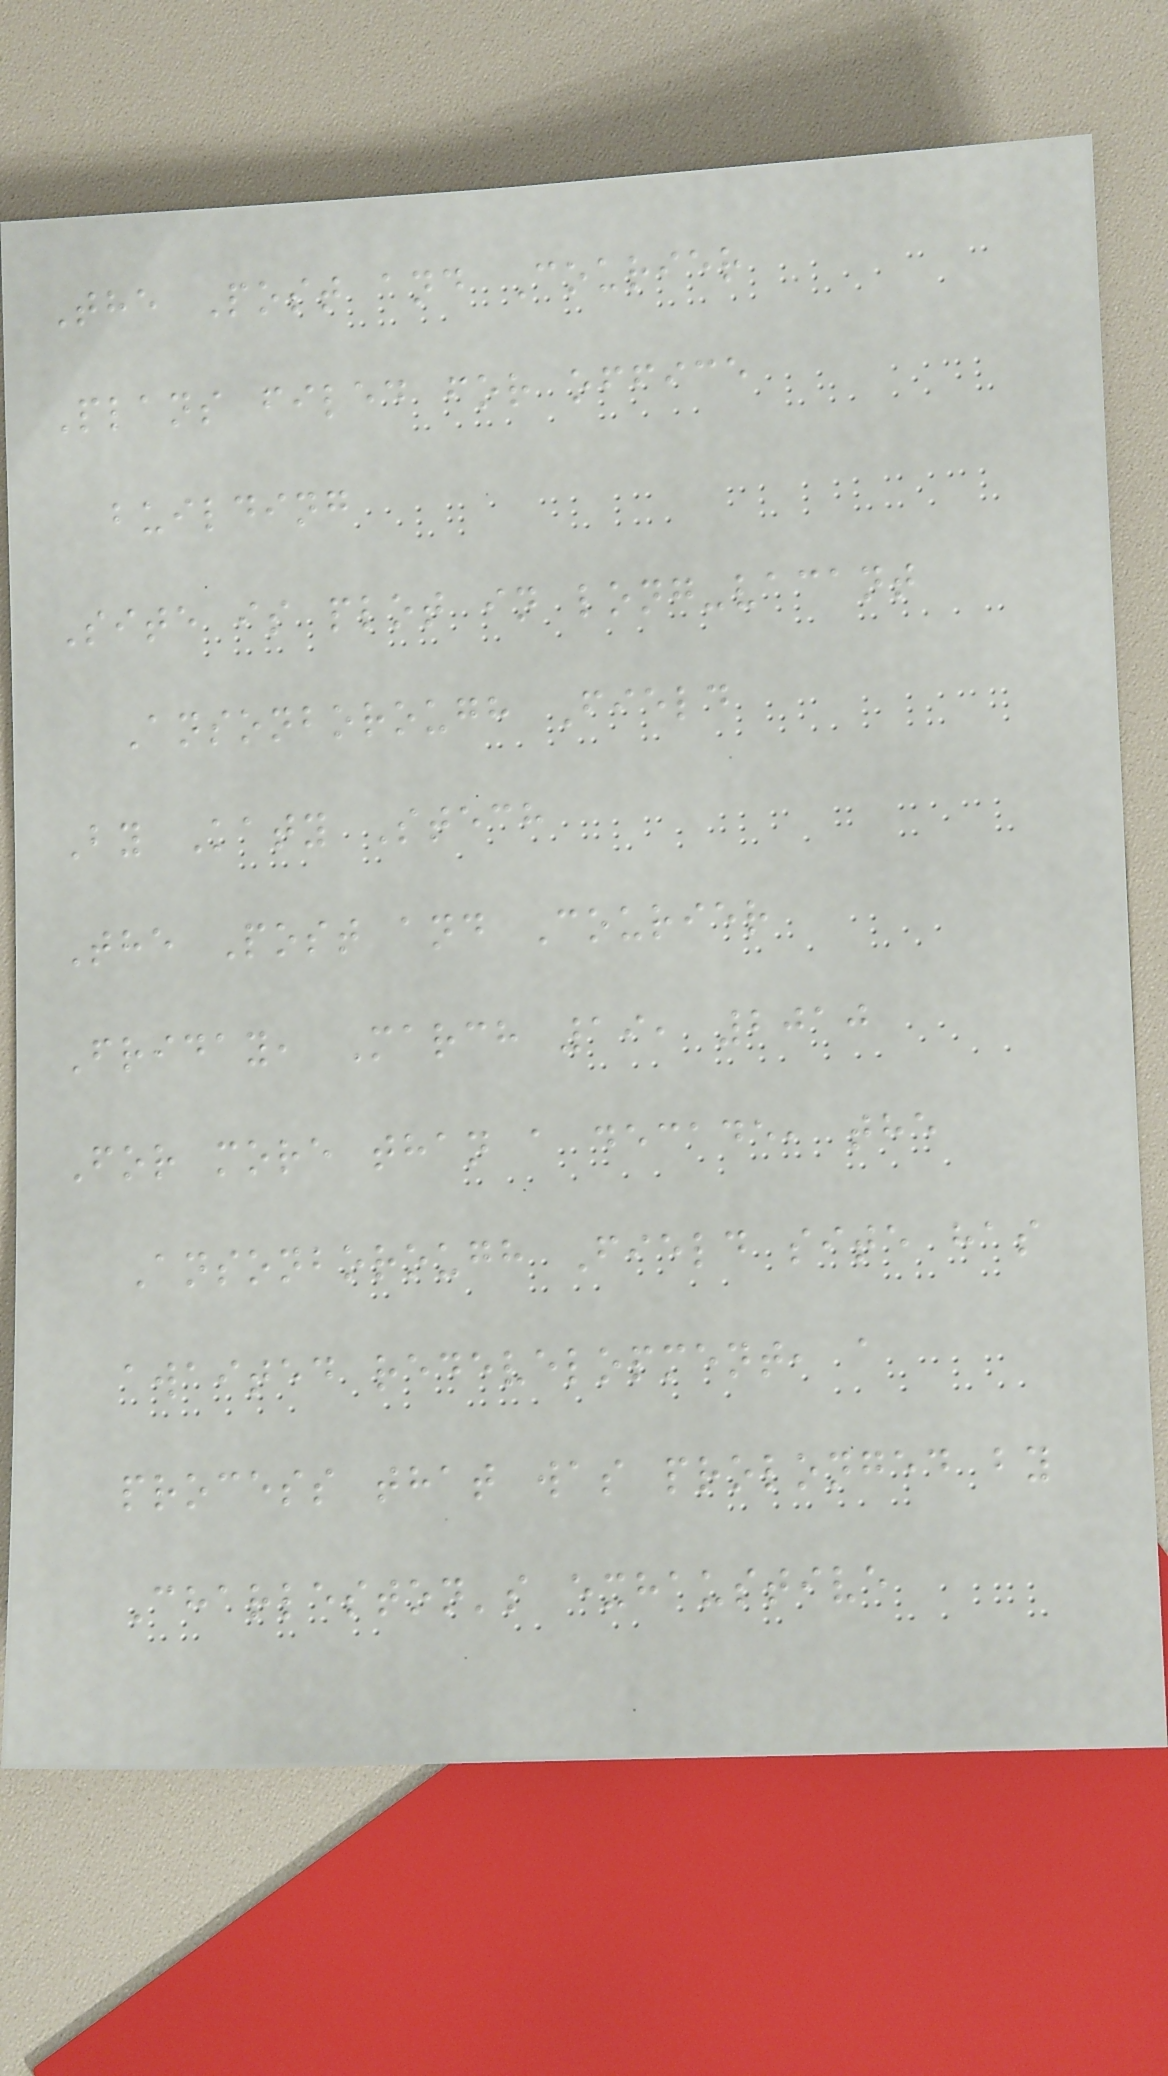The Post and Courier
Plans filed for office
building
Site is plot in long-vacant
Ansonborough Field
By Katy Stech
The Post and Courier
Friday, March 19, 2010
For more than a decade, the
Ansonborough Field site has
awaited redevelopment, a
process that was prolonged by
Charleston's exhaustive
